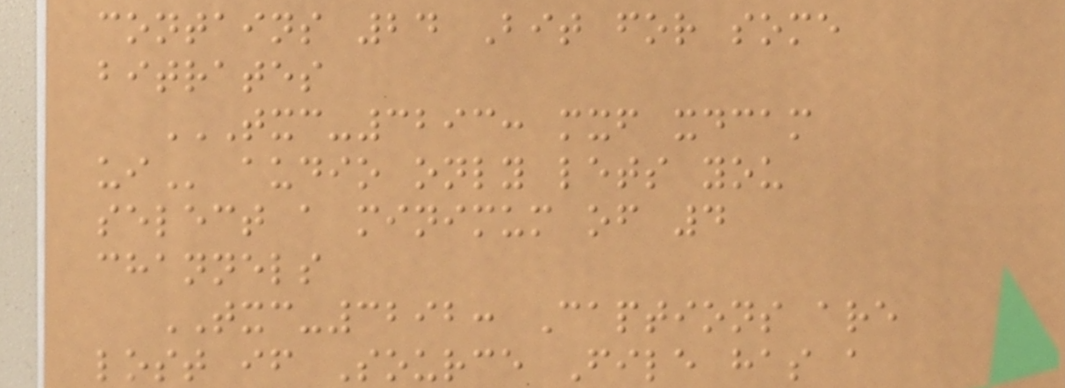contains 24 Bit for some
bitrates
TXC-3293: MXF XDCAM
UI audio only lets you
select a minimum of 4
channels
TXC-3292: Captions are
lost if Source File has a
